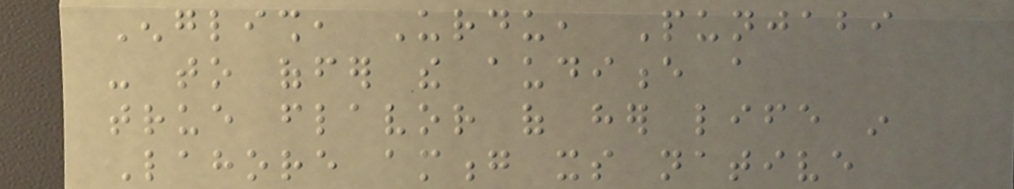English, Urdu, Punjabi
- to offer the audience a
true flavor of her life in
Lahore among its native
